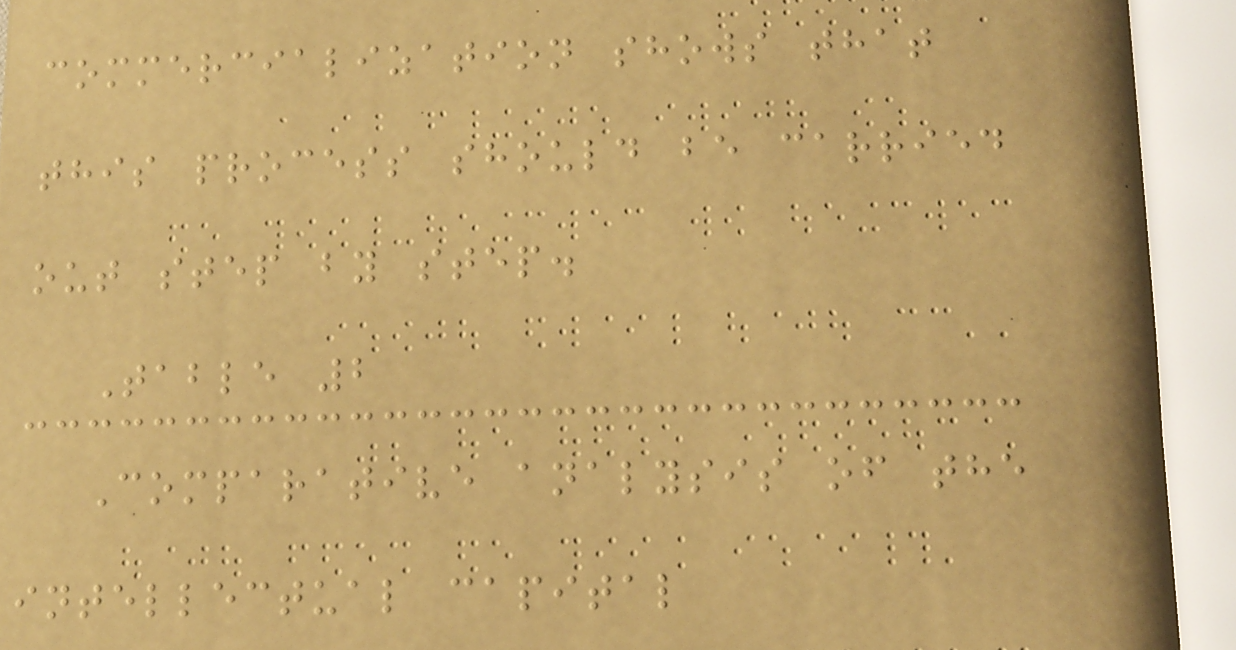commercialization shows that
this process should be carried
out step by step.
Table 2
Comparative analysis of the
intellectual capital
